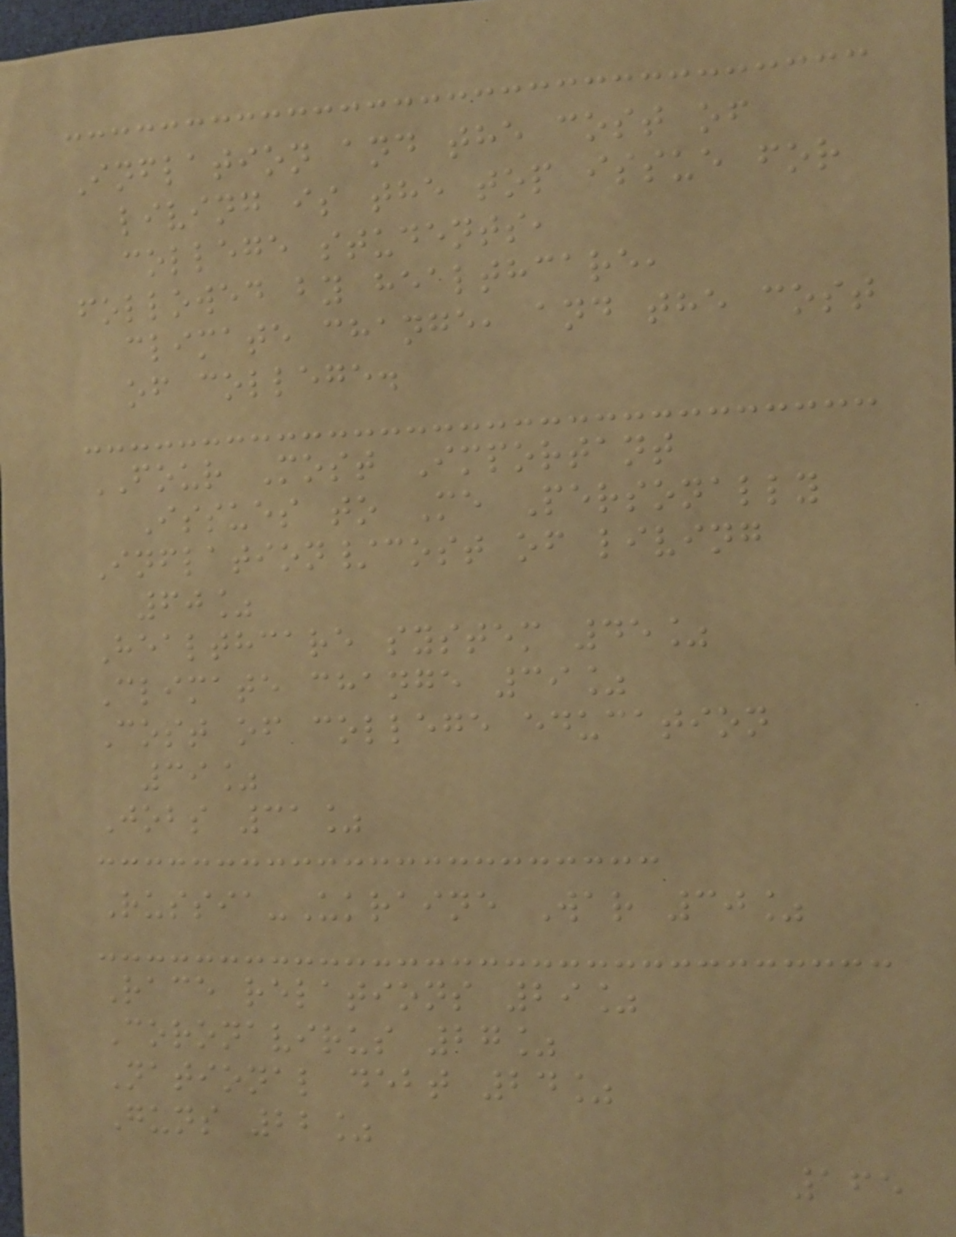Inflation and the cost of
living is the top issue for
college students,
followed by healthcare,
climate change, and the cost
of college.
FOUR Most Important
Issues to Me Personally
Inflation/cost of living
60%
Healthcare system 45%
Climate change 39%
Cost of college education
39%
Jobs 31%
Russia-Ukraine War 30%
Race relations 29%
Coronavirus 27%
National debt 24%
Guns 22%
165
